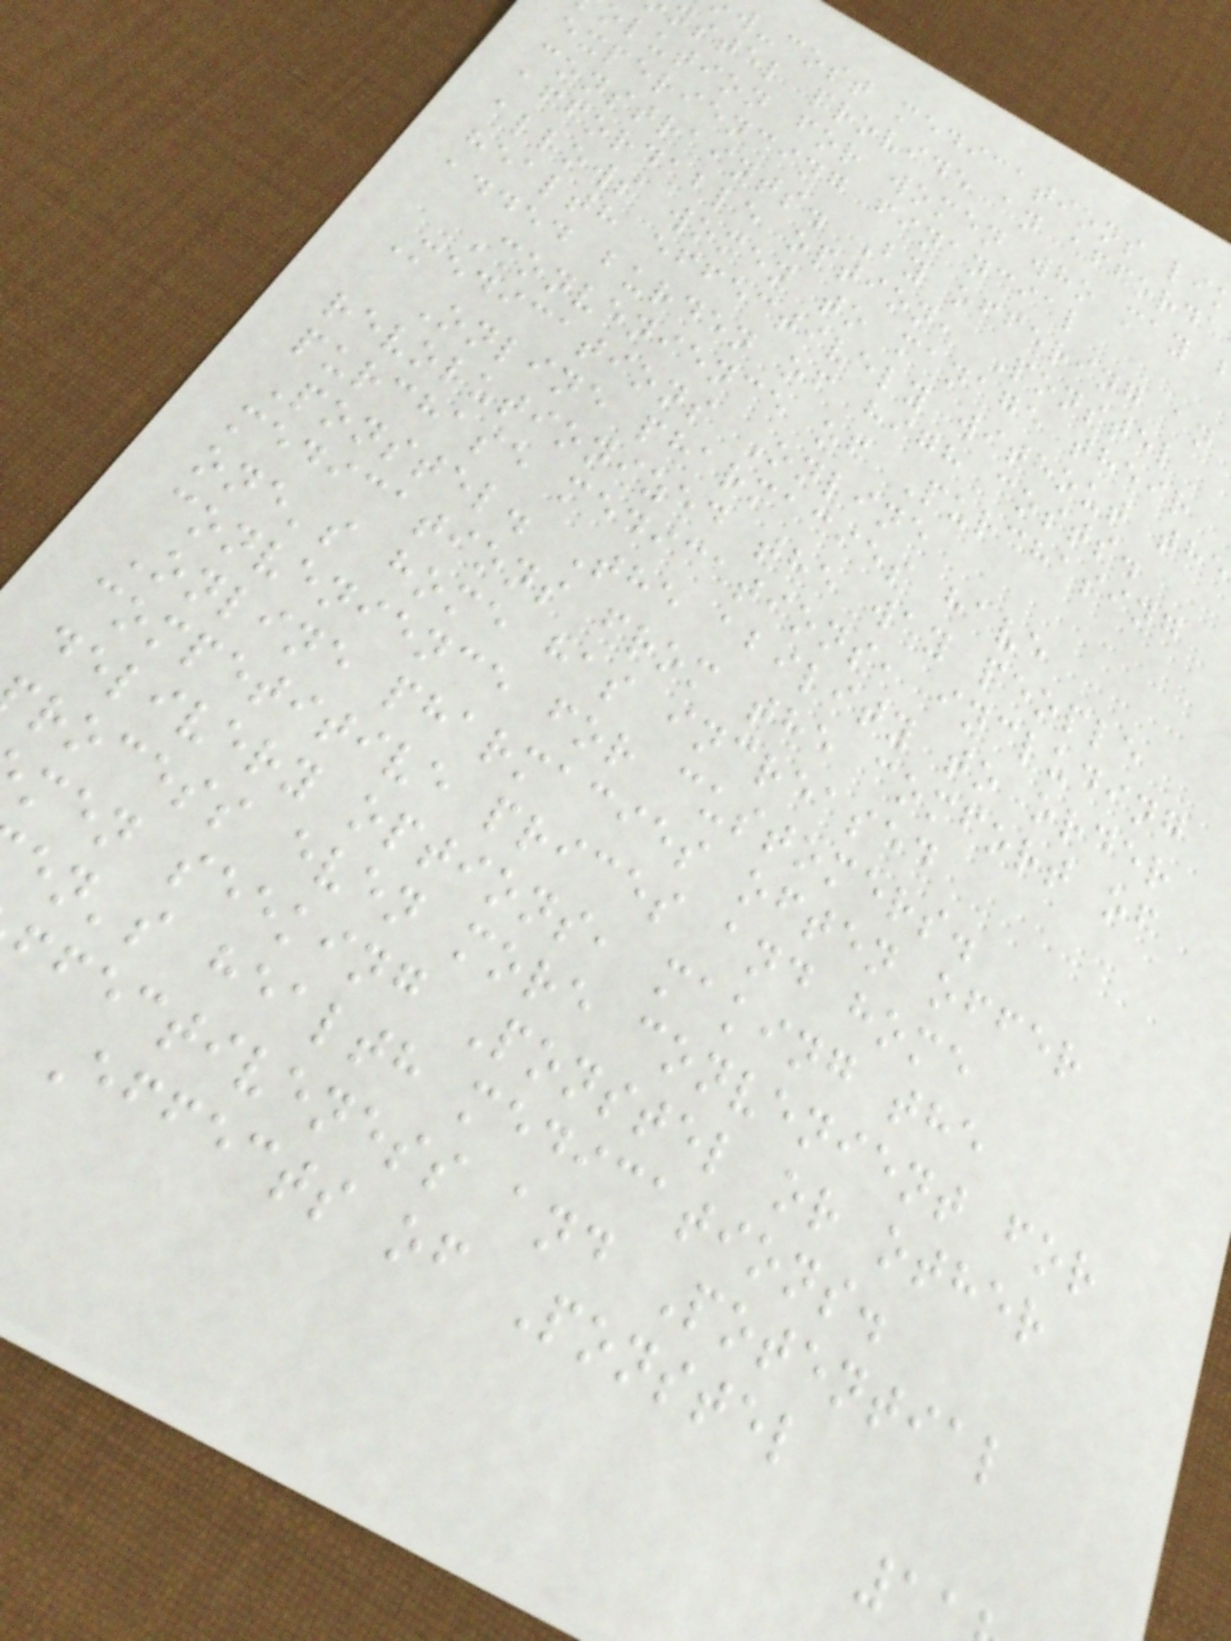w-cost medications li
nstel provide an afforda
olution for women who may
experiencing financial
constraints. By offering an
affordable option, Ponstel
allows women to manage their
health effectively without the
added burden of high costs.
Convenience of Purchasing
Medications Online
Online pharmacies have
revolutionized the way people
purchase medications, including
Ponstel. The ability to order
medications from the comfort of
one's home has increased
convenience for customers.
Online pharmacies often offer
competitive prices and home
delivery options, making the
rocess even more convenient for
men seeking Ponstel or other
en's health medications.
ffectiveness and Potential
Effects of Ponstel
